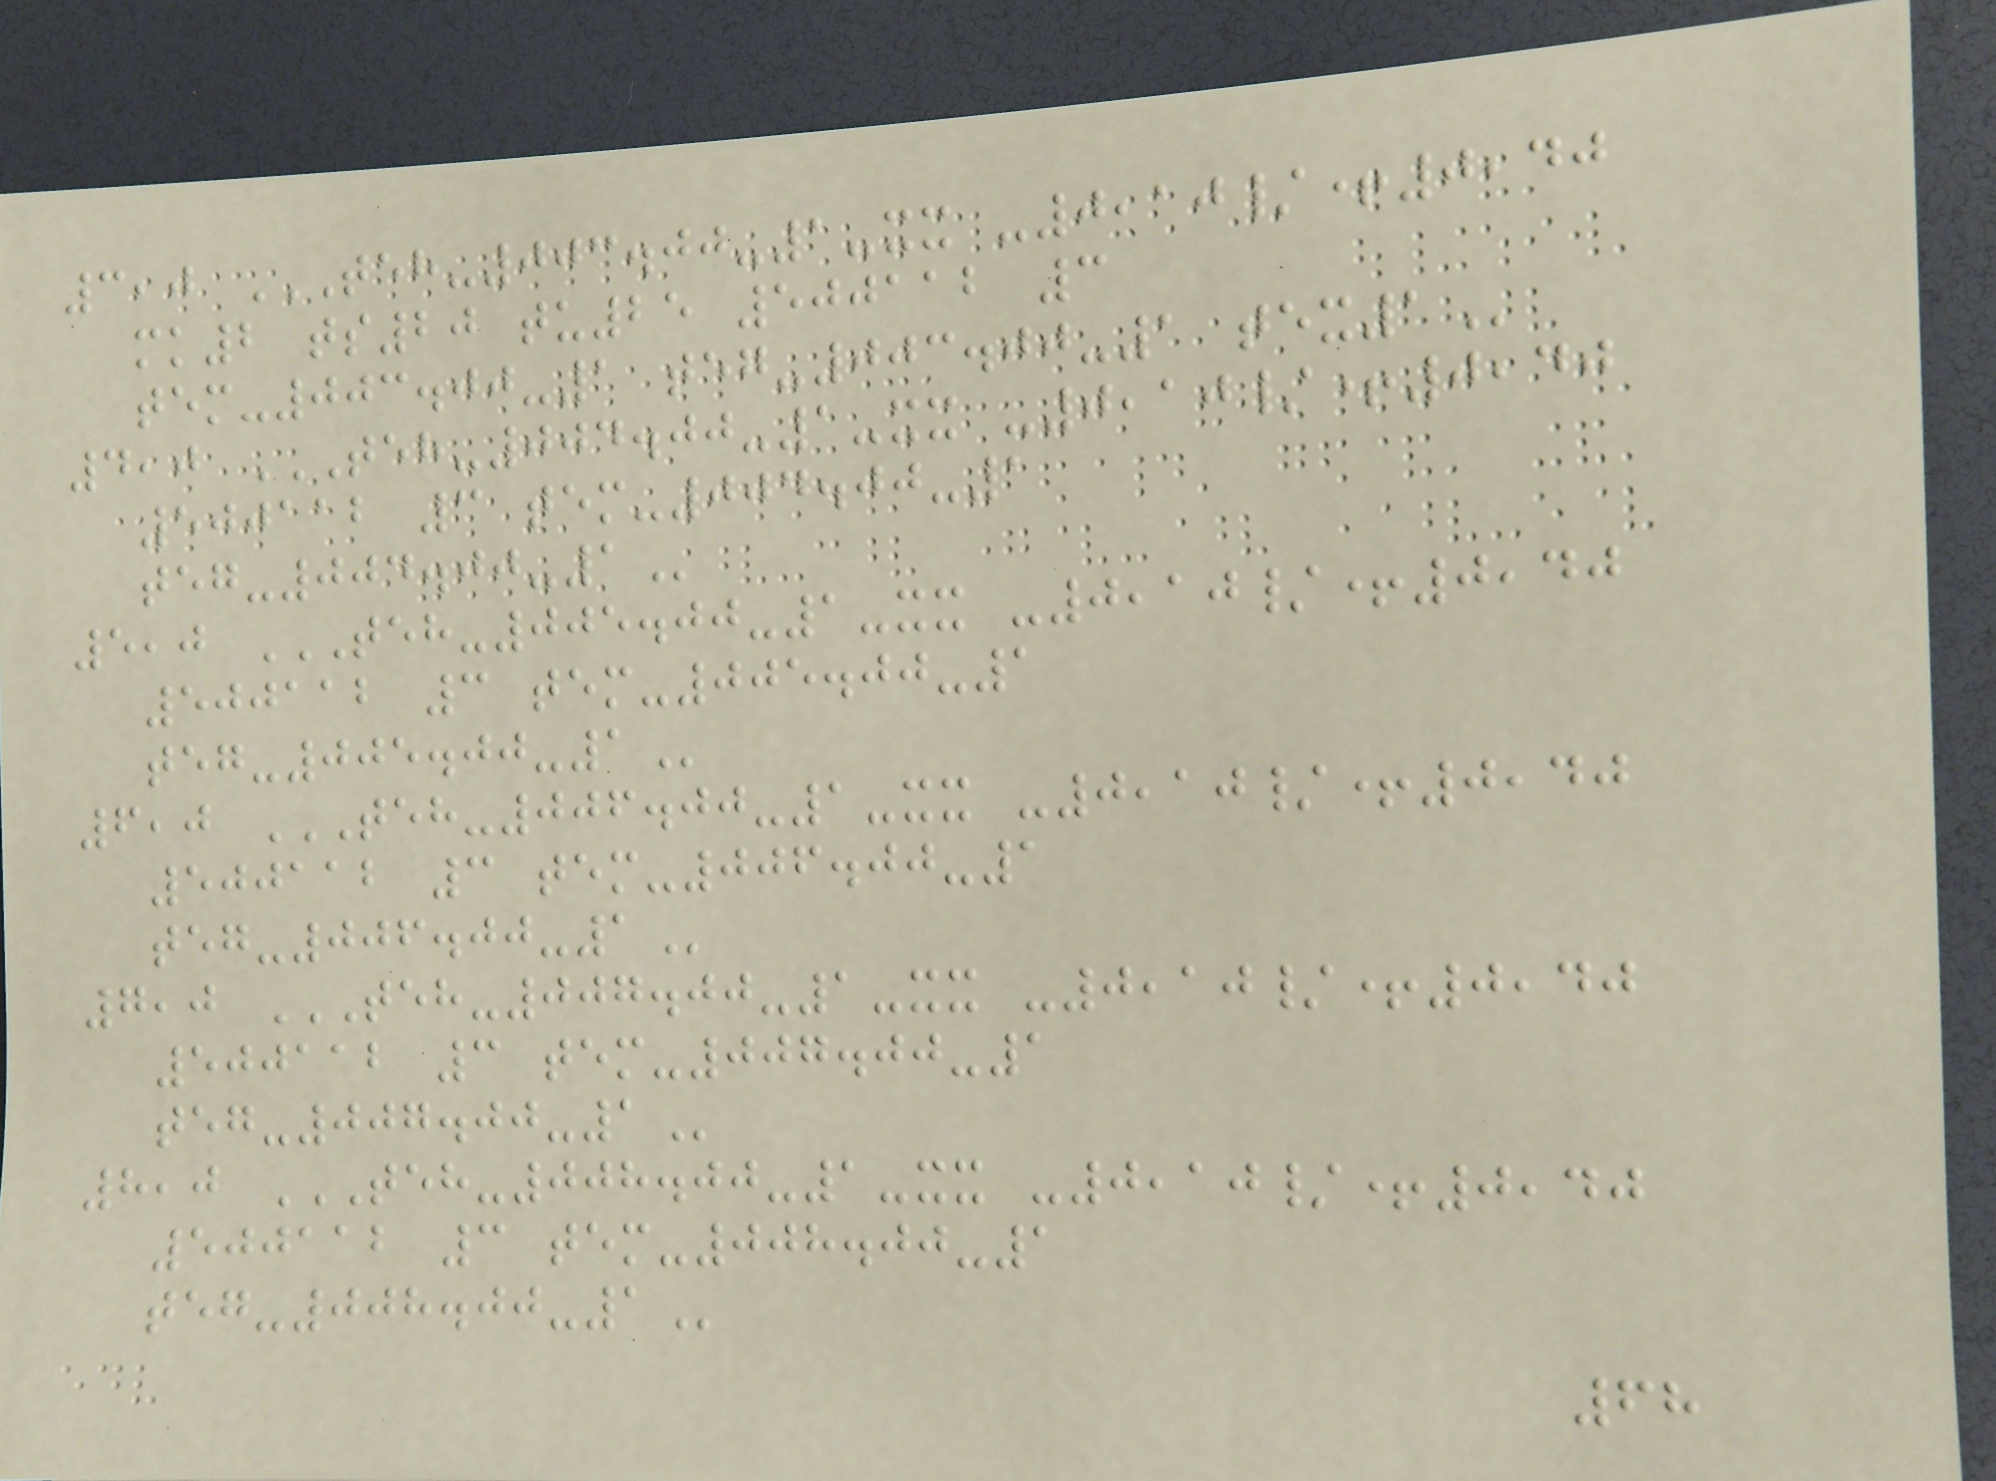3,0 TEH-003.00-1-XX -0,10/+0,40
MK2 TS20 TU25 500112 3
TEM-003.00-1 TEG-003.00-1 TEX1
4,0 TEH-004.00-1-XX -0,10/+0,40
500112 3 TEM-004.00-1
TEG-004.00-1
5,0 TEH-005.00-1-XX -0,10/+0,40
500112 3 TEM-005.00-1
TEG-005.00-1
6,0 TEH-006.00-1-XX -0,10/+0,40
500112 3 TEM-006.00-1
TEG-006.00-1
7,0 TEH-007.00-1-XX -0,10/+0,40
500112 3 TEM-007.00-1
TEG-007.00-1
8,0 TEH-008.00-1-XX -0,10/+0,40
500112 3 TEM-008.00-1
TEG-008.00-1
68
